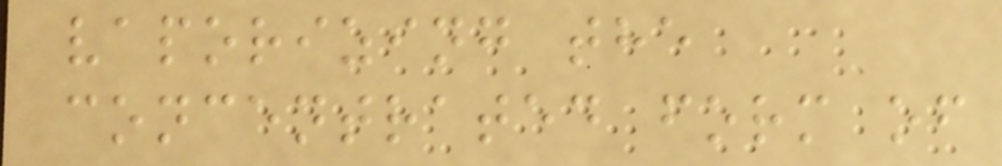vaporizing the
concentrated form of
